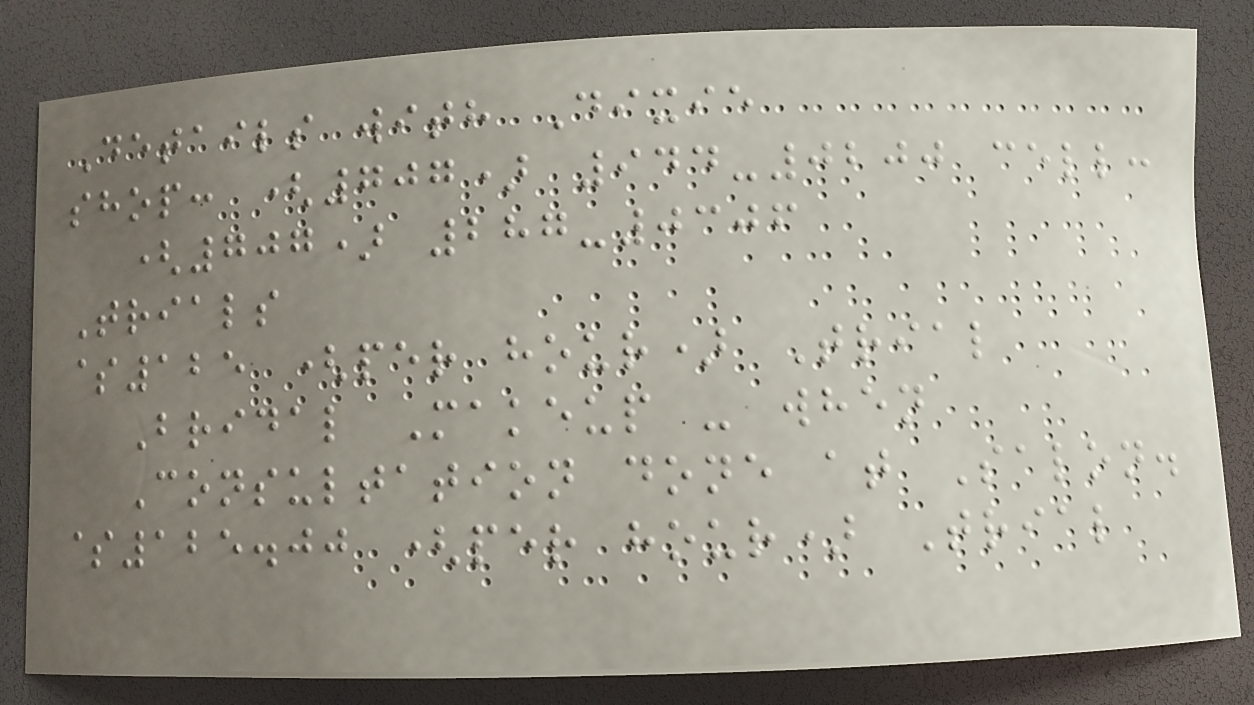Details with Dixie
shop: (707) 944-0200 cell:
(707) 287-0306
Trials
$125 (per hour) Trial
Bridal Makeup - when
Consultation done at Salon.
$125.00 (per hour) Trial
